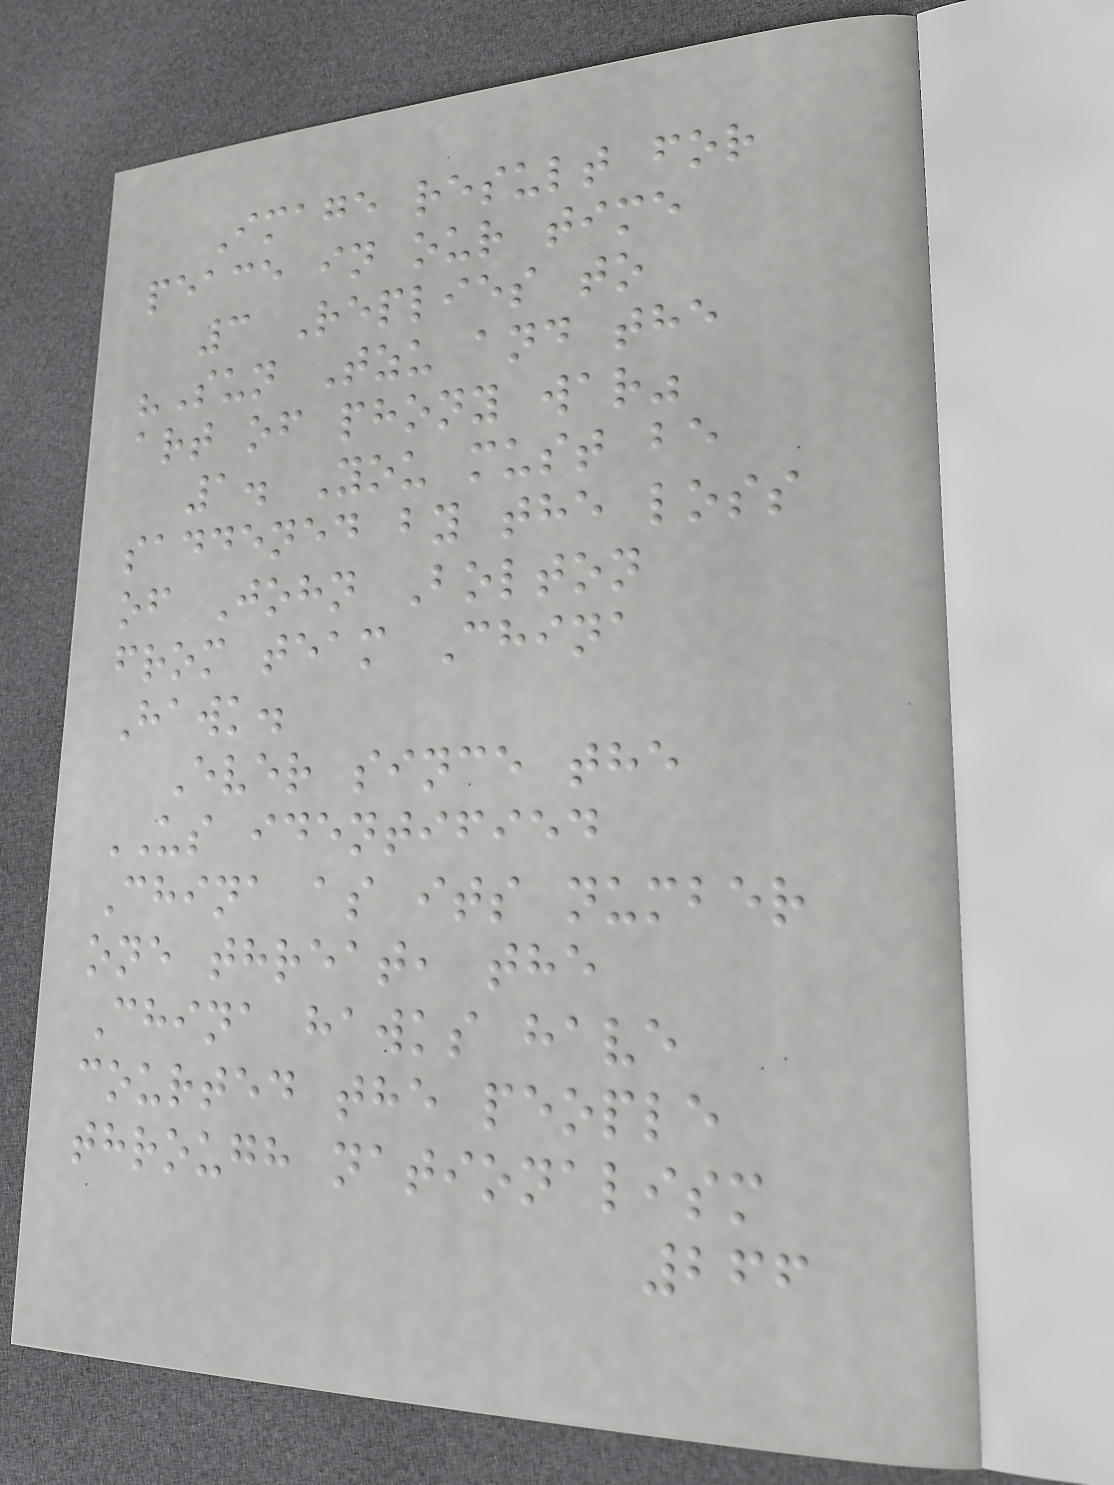Image result for
peace in our time
3 Replies to
"Sun Tzu and the
art of phony war"
1. You must be
saddened by the loss
of John Bolton
from team China
Hawk.
Ever since the
US identified
China as its number
one threat, the
China hawks have
courted the people
through nationalism
266
